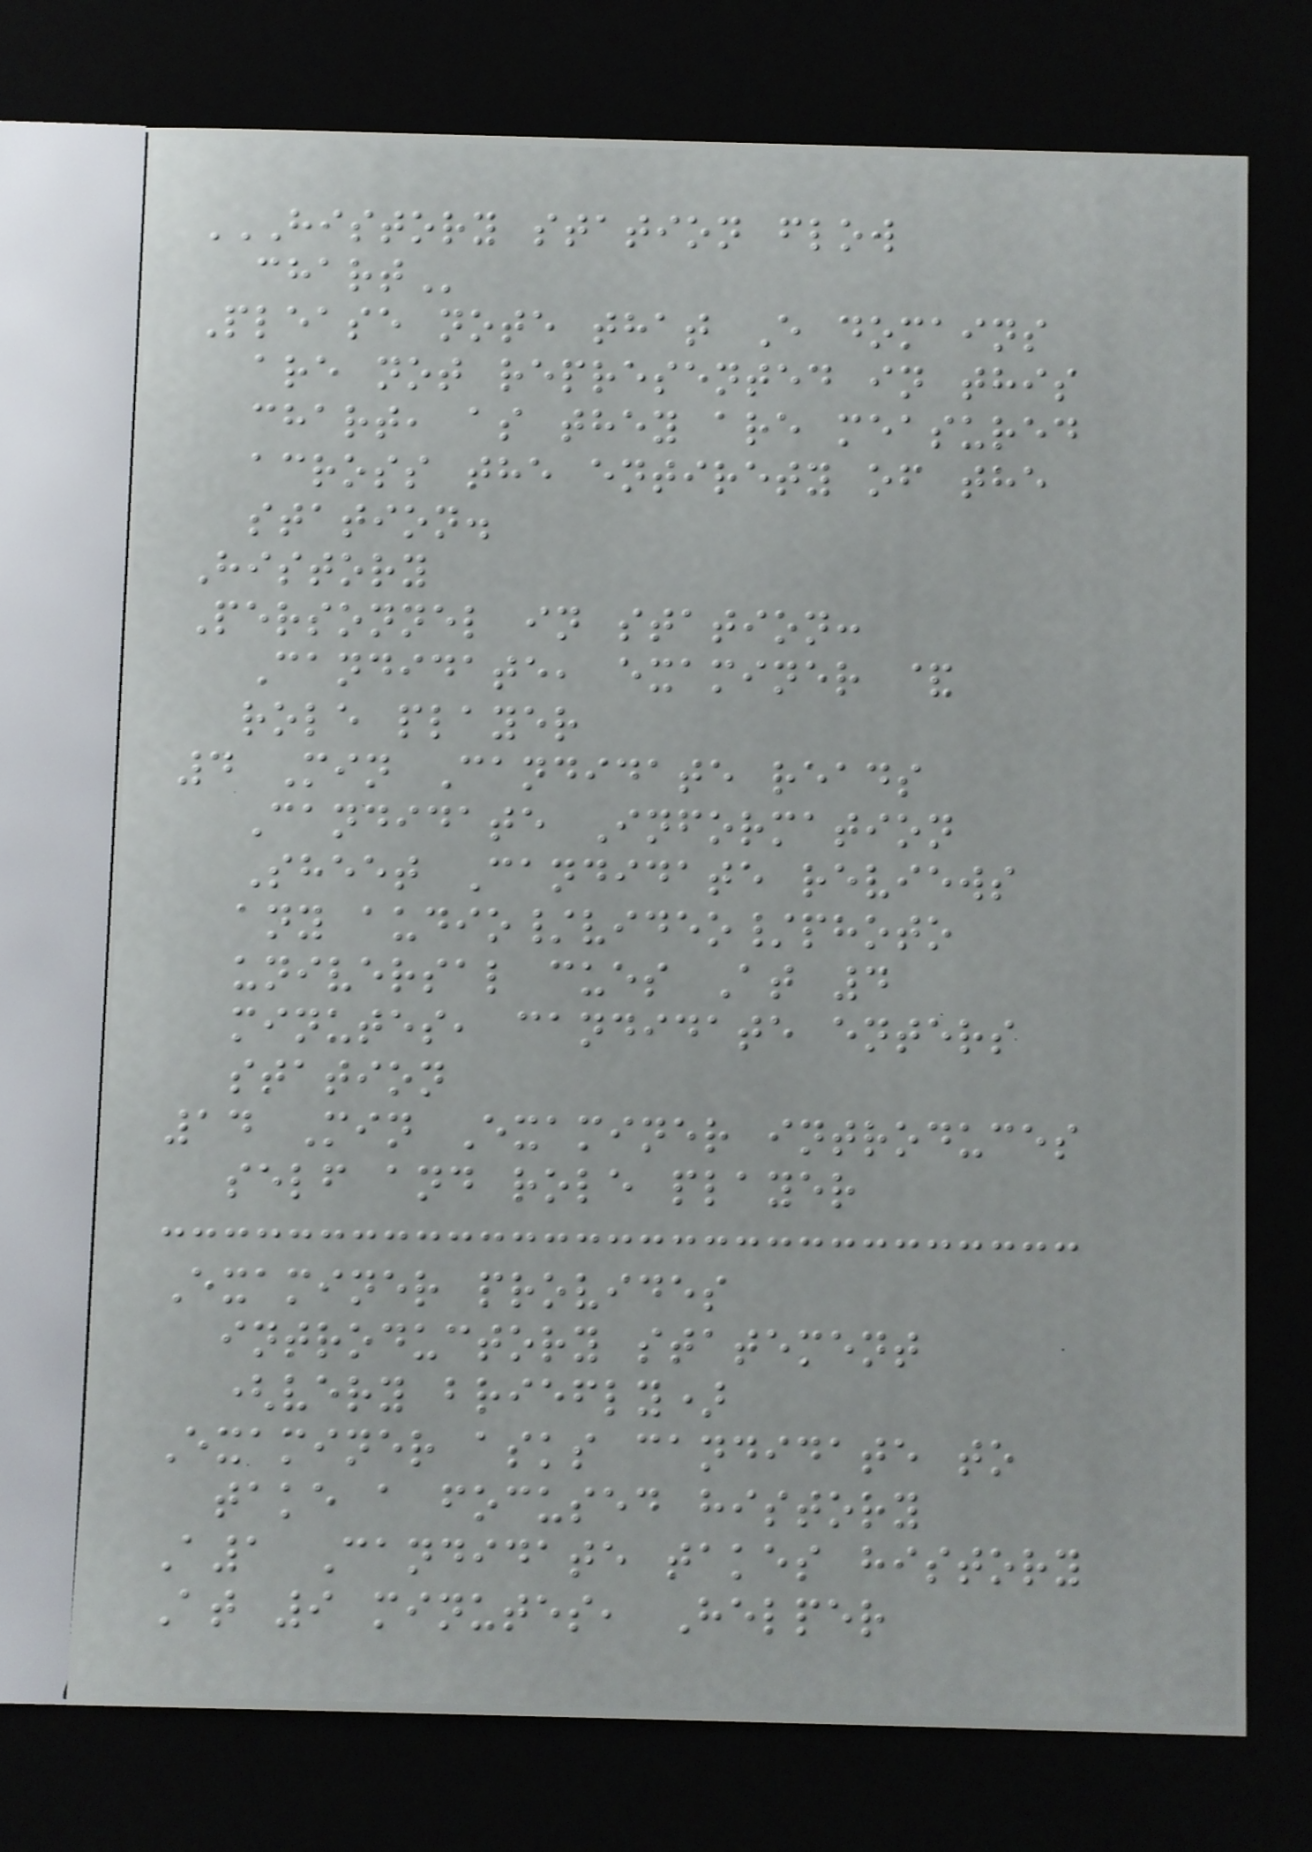HISTORY STATION FLOW
CHART
Please note that E domains
are not represented in this
chart, as they are measured
across the entirety of the
station.
History
Personnel in station:
Candidate, examiner &
role player
4 Min Candidate reads
Candidate Information
Sheet Candidate reviews
any audio/video/photo
universal cues At 4
minutes, candidate enters
station
14 Min Examiner introduces
self and role player
Examiner provides
introductory statement
(very briefly)
Examiner asks candidate to
take a focused history
A1 Candidate takes history
At 9 minutes, Helper
